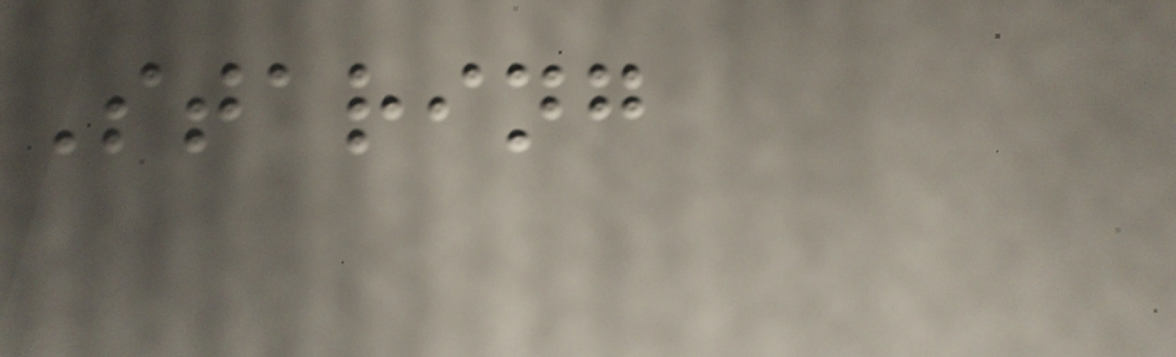Staring
